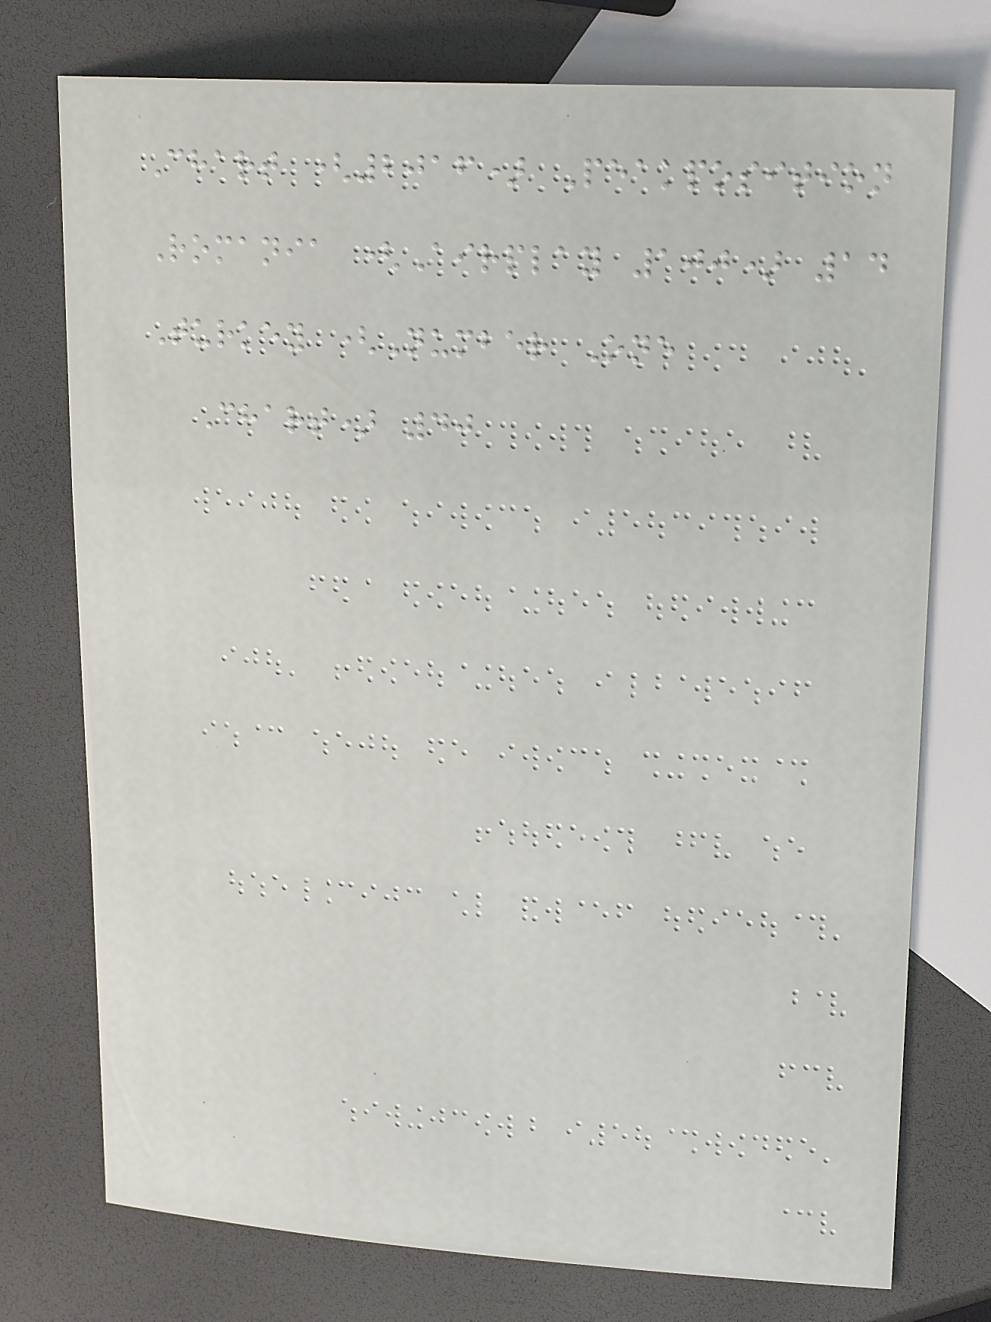Chart (2016) Peakposition
Romania (Airplay 100) 14
Turkey (Number One
Chart) 40
